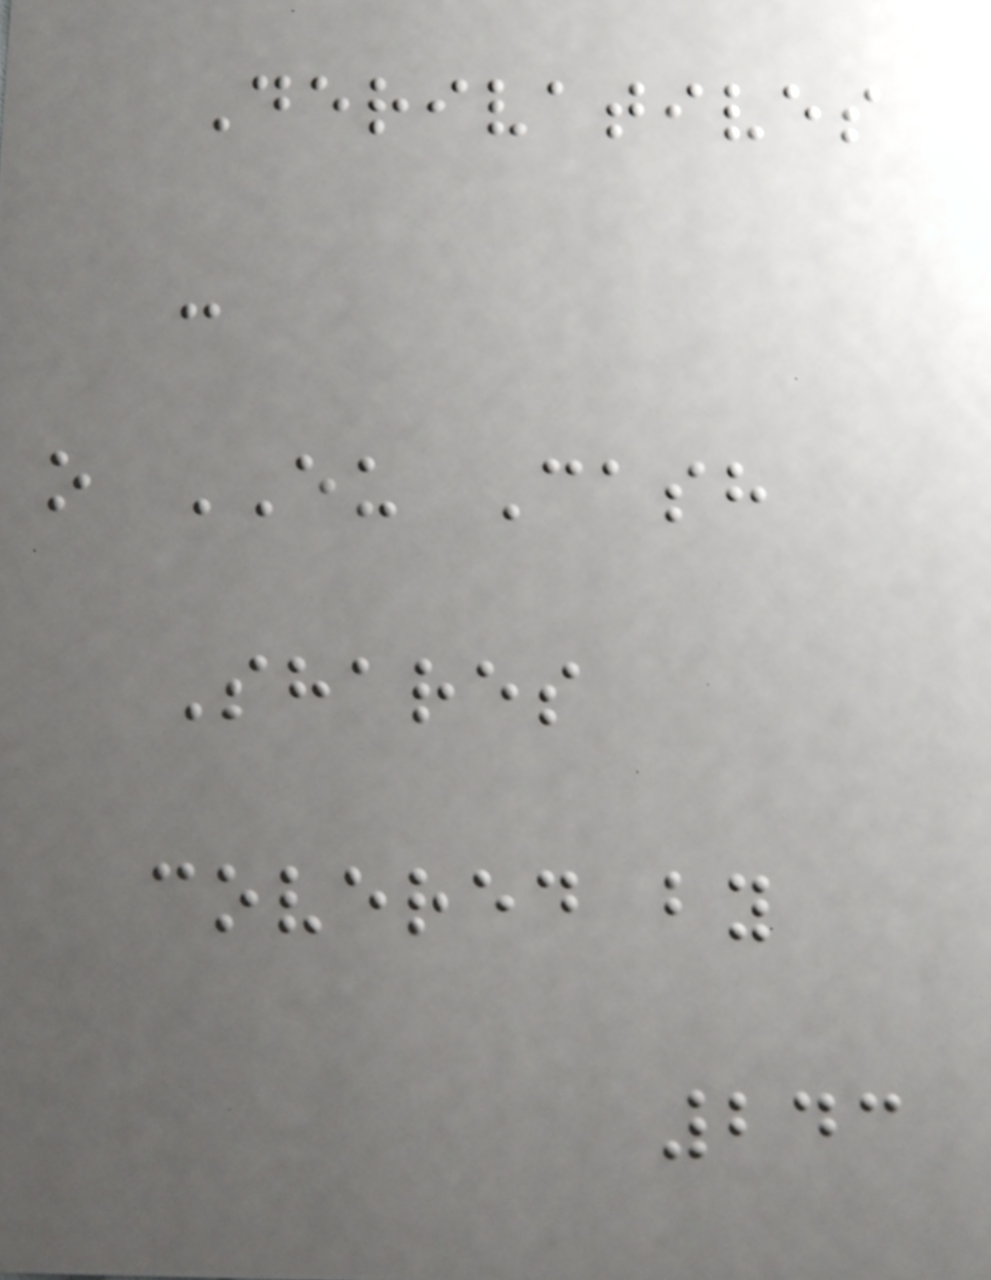Derivatives
-
o EU Cash
Shares
covered by
243
